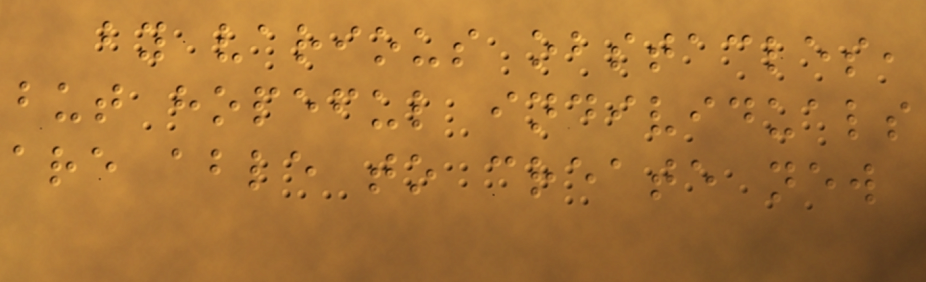by various obstacles,
but hopeful individuals
are able to create new
